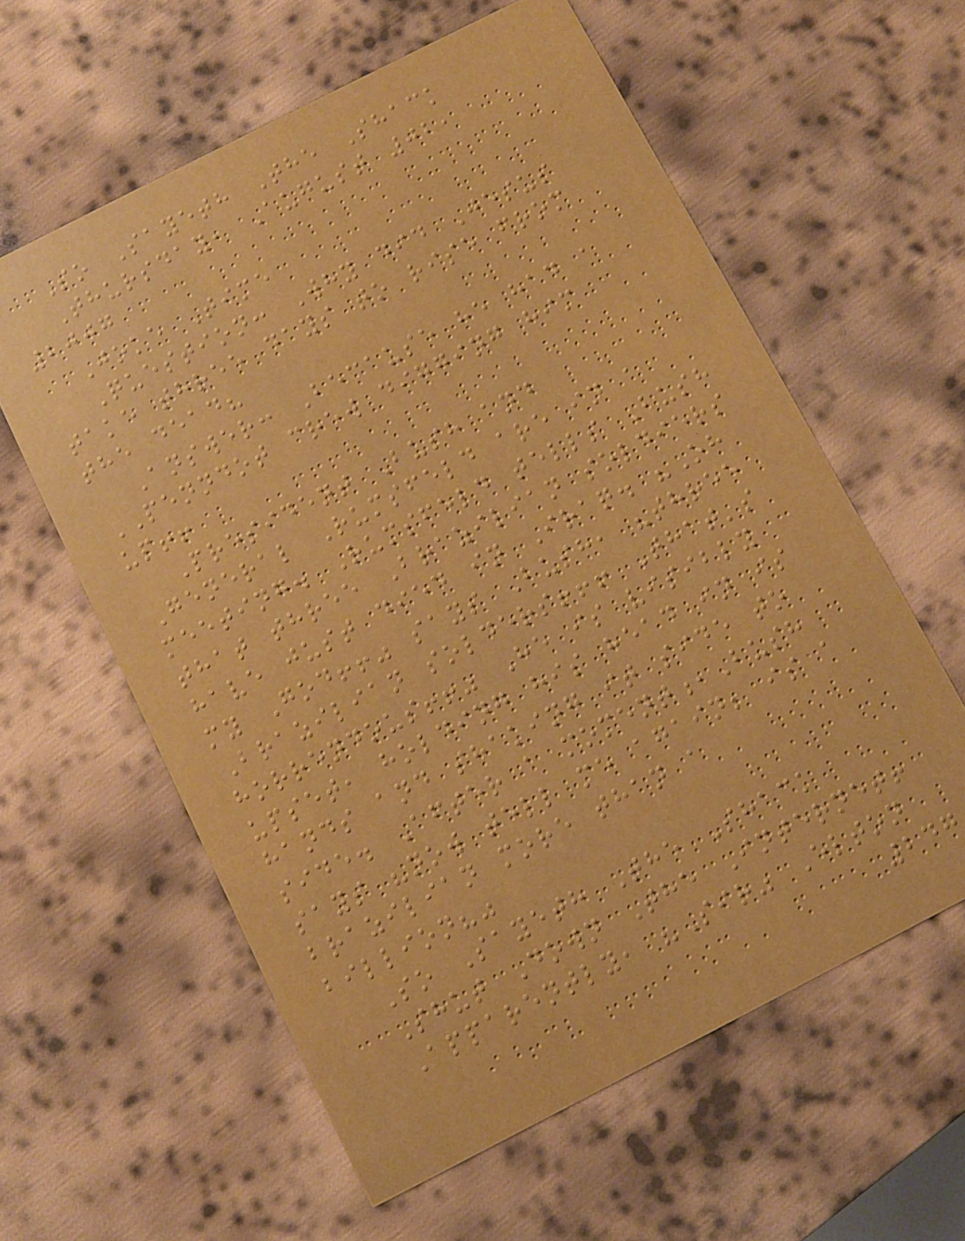So Sayeth The Shack
Thursday, August 02,
2007
Joke Time
Question: Why did Jesus
take three days to rise from
the dead?
Answer: Because he had a
PENNDOT crew digging him
up!!
President Bush and
General Rumsfeld are in a
meeting. Rumsfeld tells Bush
that three Brazilian soldiers
have just died in Iraq. "Oh
my God!!" says Bush, "three
Brazilian solders!!! That's
horrendous!!" He is visibly
upset, holding his head in is
hands and shaking it side to
side. After a moment,Bush
says "now tell me again; is a
brazilian more than a
billion?"
So Sayeth The Shack
Shut Down The Internet!
Apparently, "Sir" Elton
247
